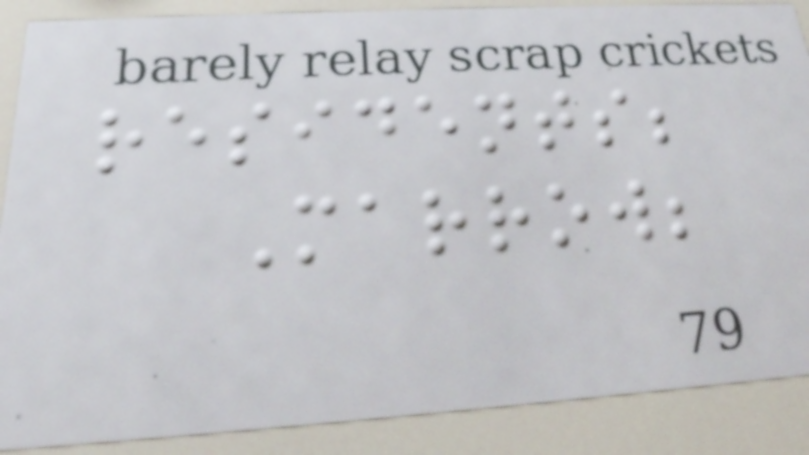residents;
Marrow;
